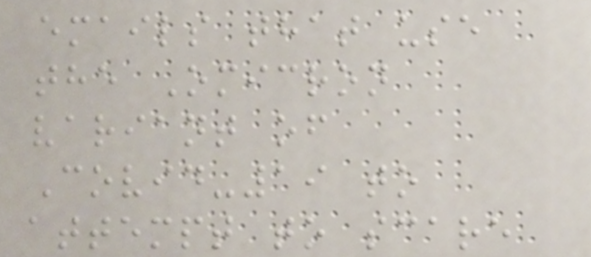emails that use
the Omicron
variant of
Covid-19 to
attempt to scare
